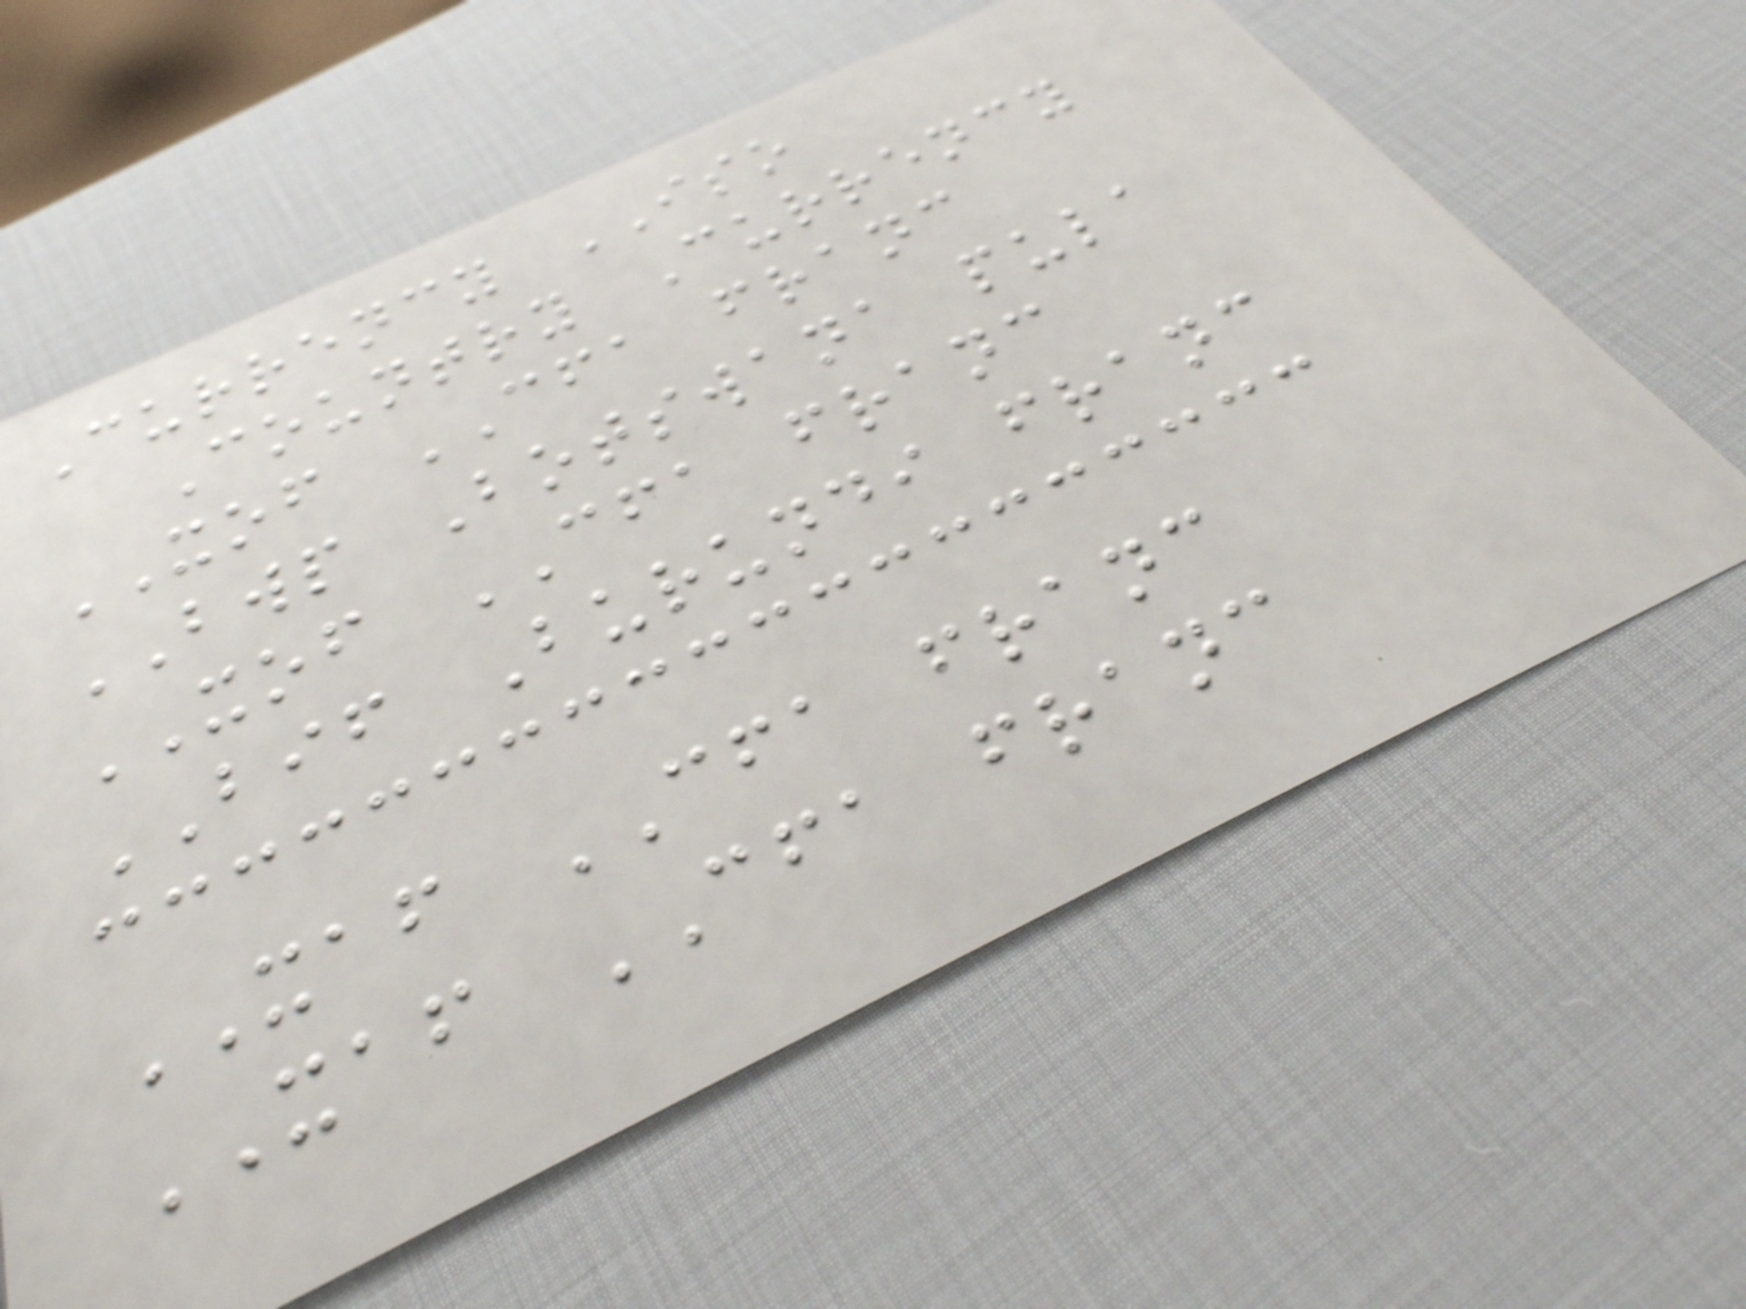Currency ISO
Country Currency
XOF CFA franc
BWP Botswana pula
XOF CFA franc
BIF Burundi franc
XAF CFA franc
XAF CFA franc
